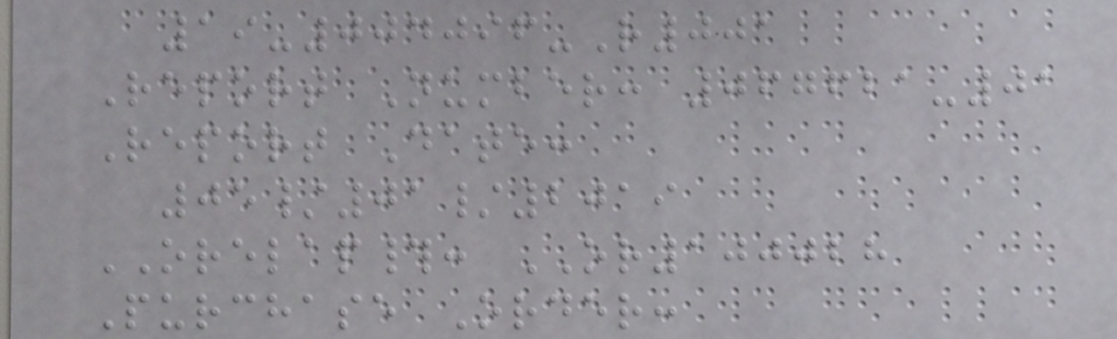19-004096-R001
Report Number: 067621-01
Report Date:
05/01/2019
ORELAP#: OR100028
Purchase Order:
